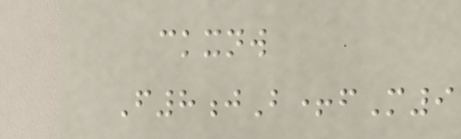ckxnw
F8jB+fM9
